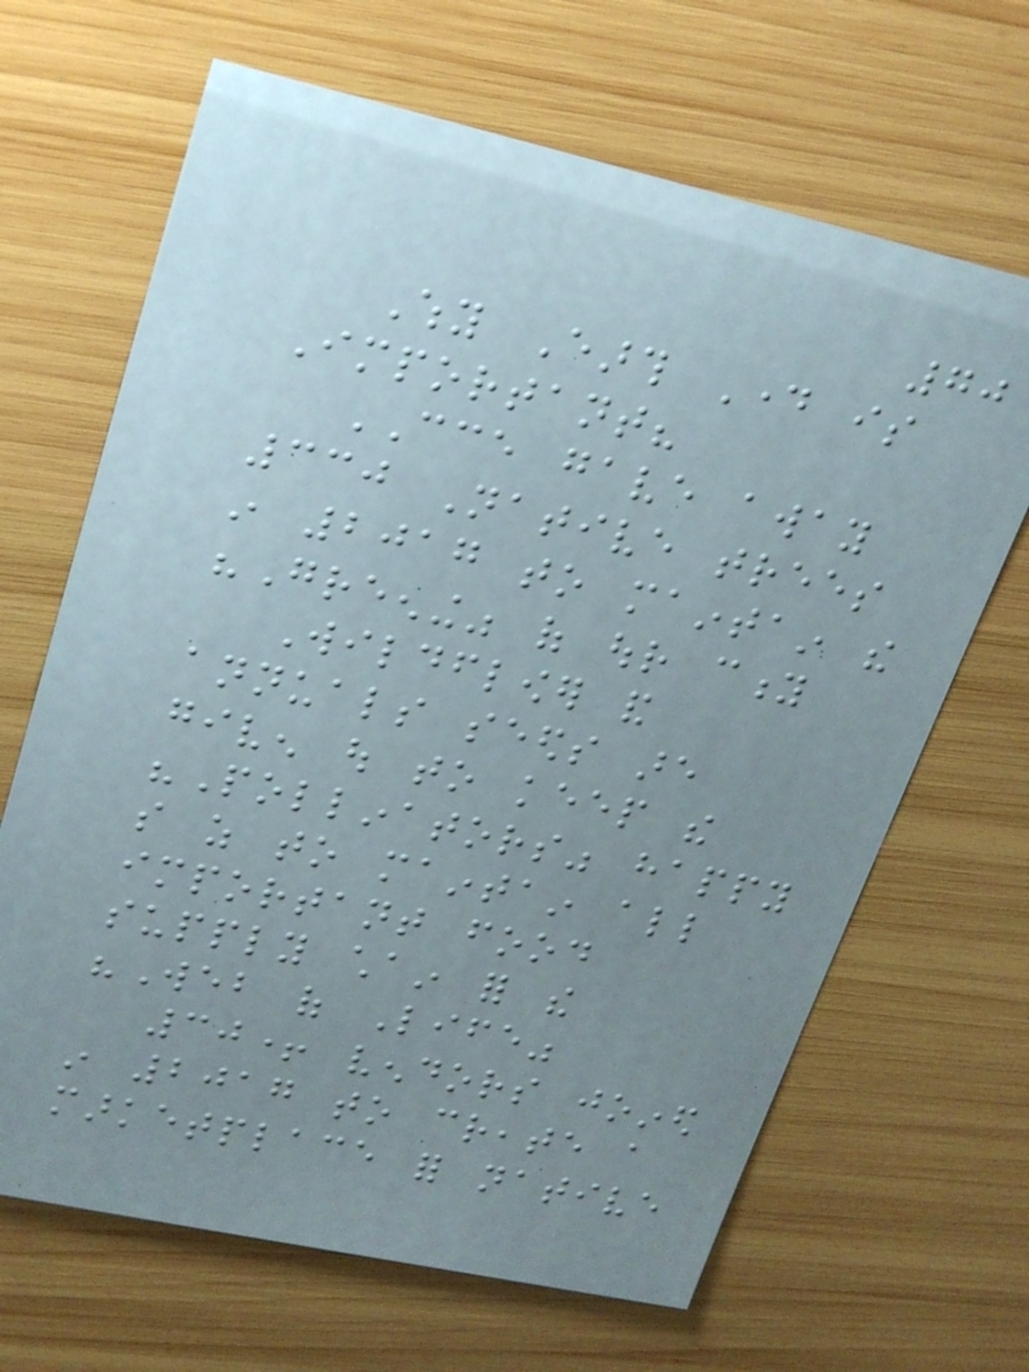70
Why Earth Day is
Important?
CCE gave away
330 Native trees
in 2017 to maintain the
"Greening" of our city
Wildflower and
annuals seeds are
given out to keep the
"Pollinators" happy
so as to maintain all
important food
supply chain for the
"Web of Life"
30+ vendors joined
in 2017 to create a
marketplace for native
